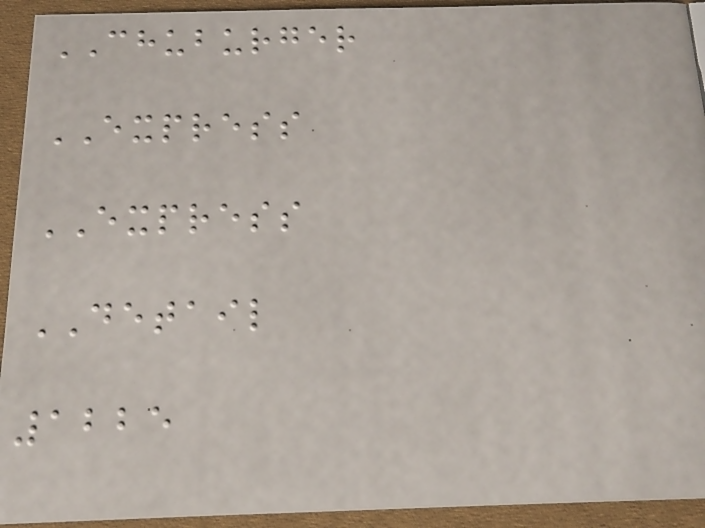CHUBURGER
EXPRESS
EXPRESS
DETAIL
1225
